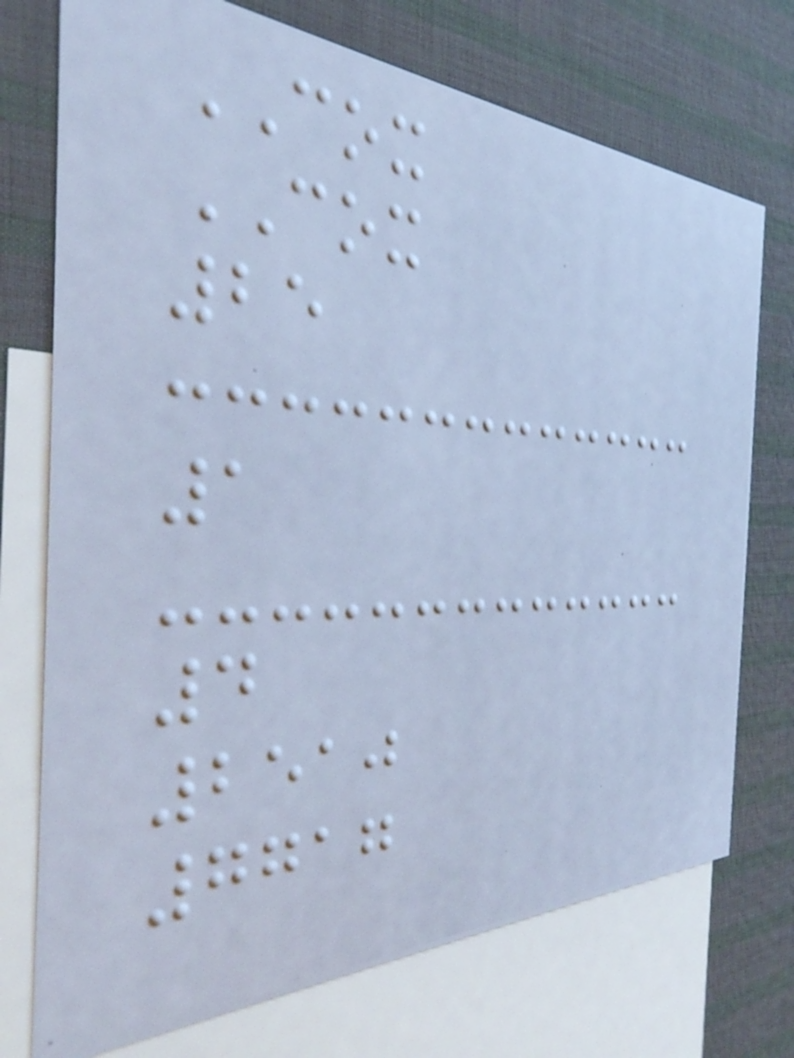COX
COX
25
1
4
2510
7717
